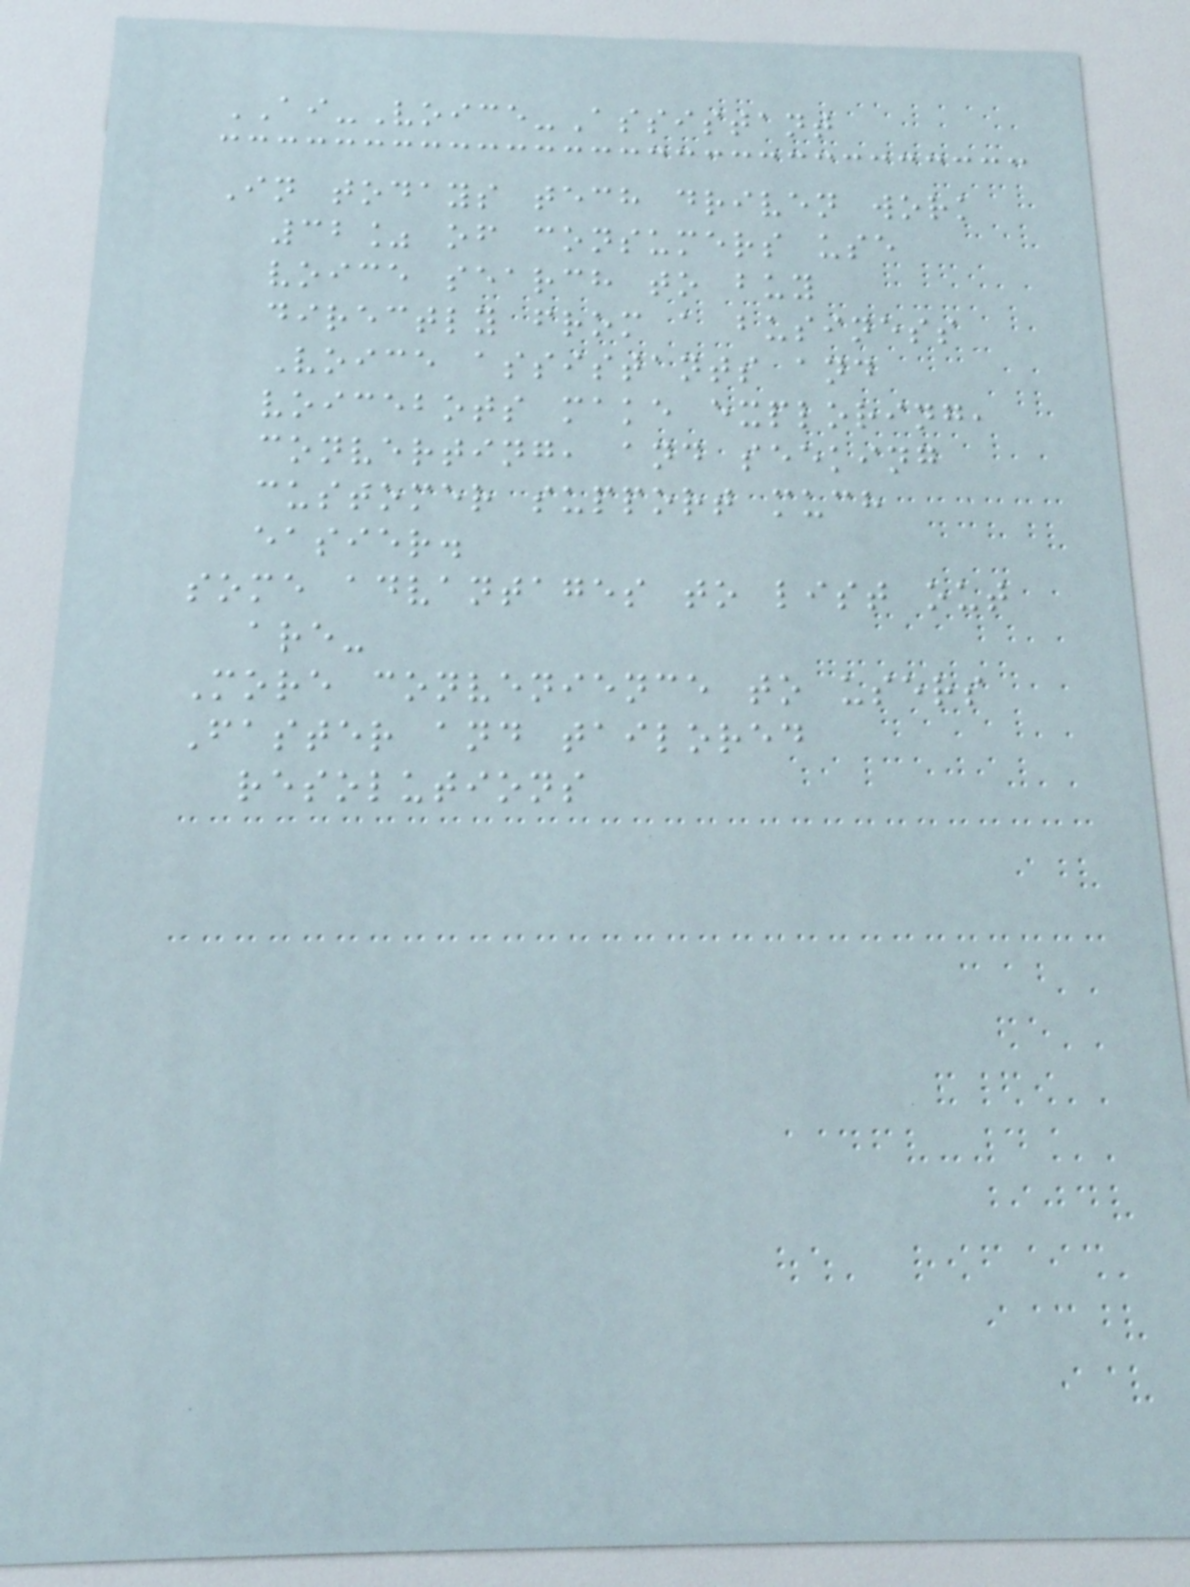AI-Voice-Assistant
In todays tech driven work
32% of consumers use
voice search to buy
directly from a business
Voice assistants and
voicebots make exploring,
converting, and seeking
customer support much
easier.
some advantages to list out
are-
More convenience to users
Faster and tailored
resolutions
